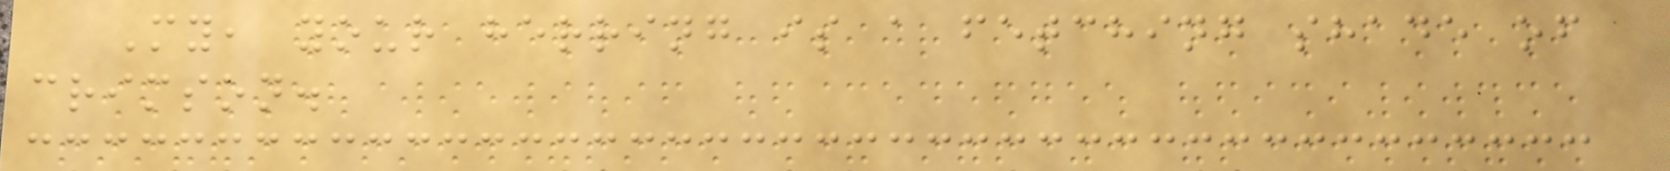My, your herring is a fetching shade of
crimson.
